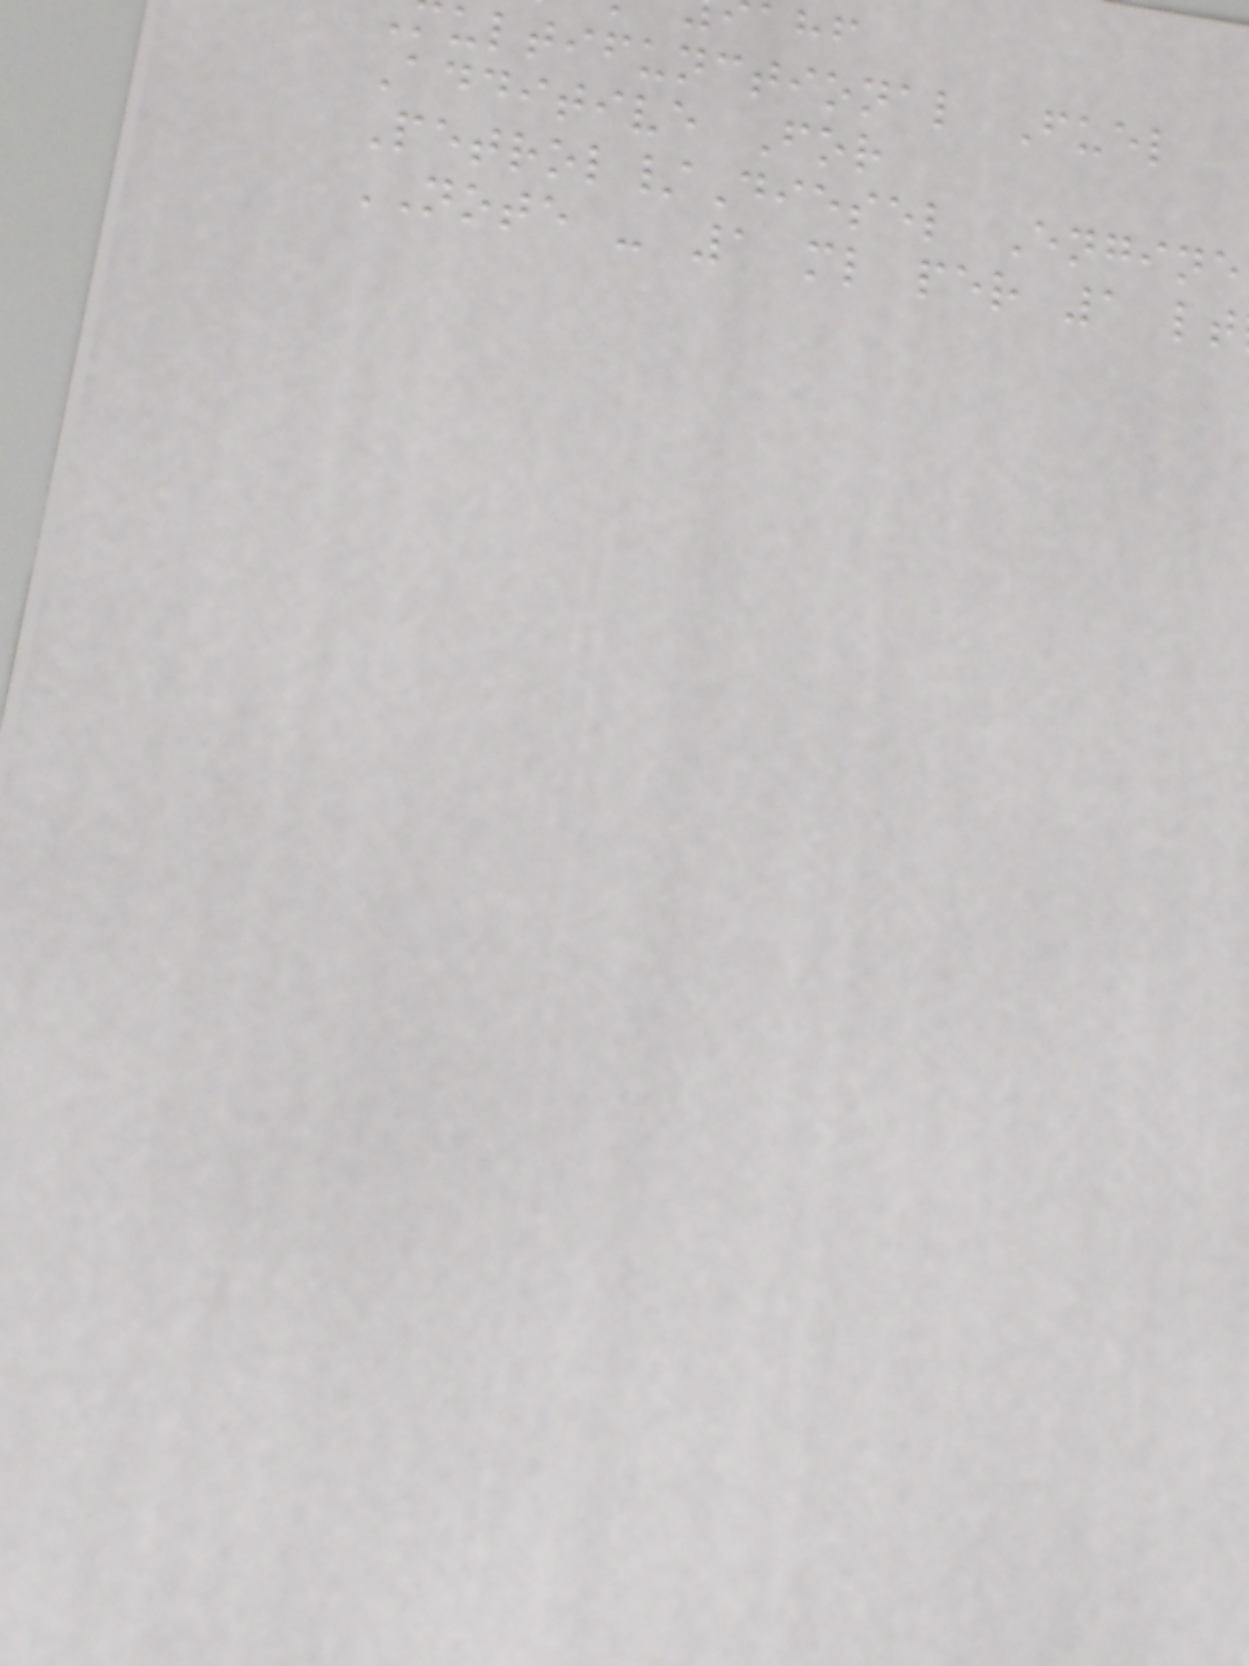ultifunctional Fuel
Additive For
Petrol/Diesel Engine
NOTE - 1 ml per 1 lt
